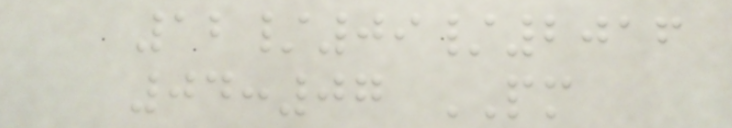12/09/2016
04:07 PM
